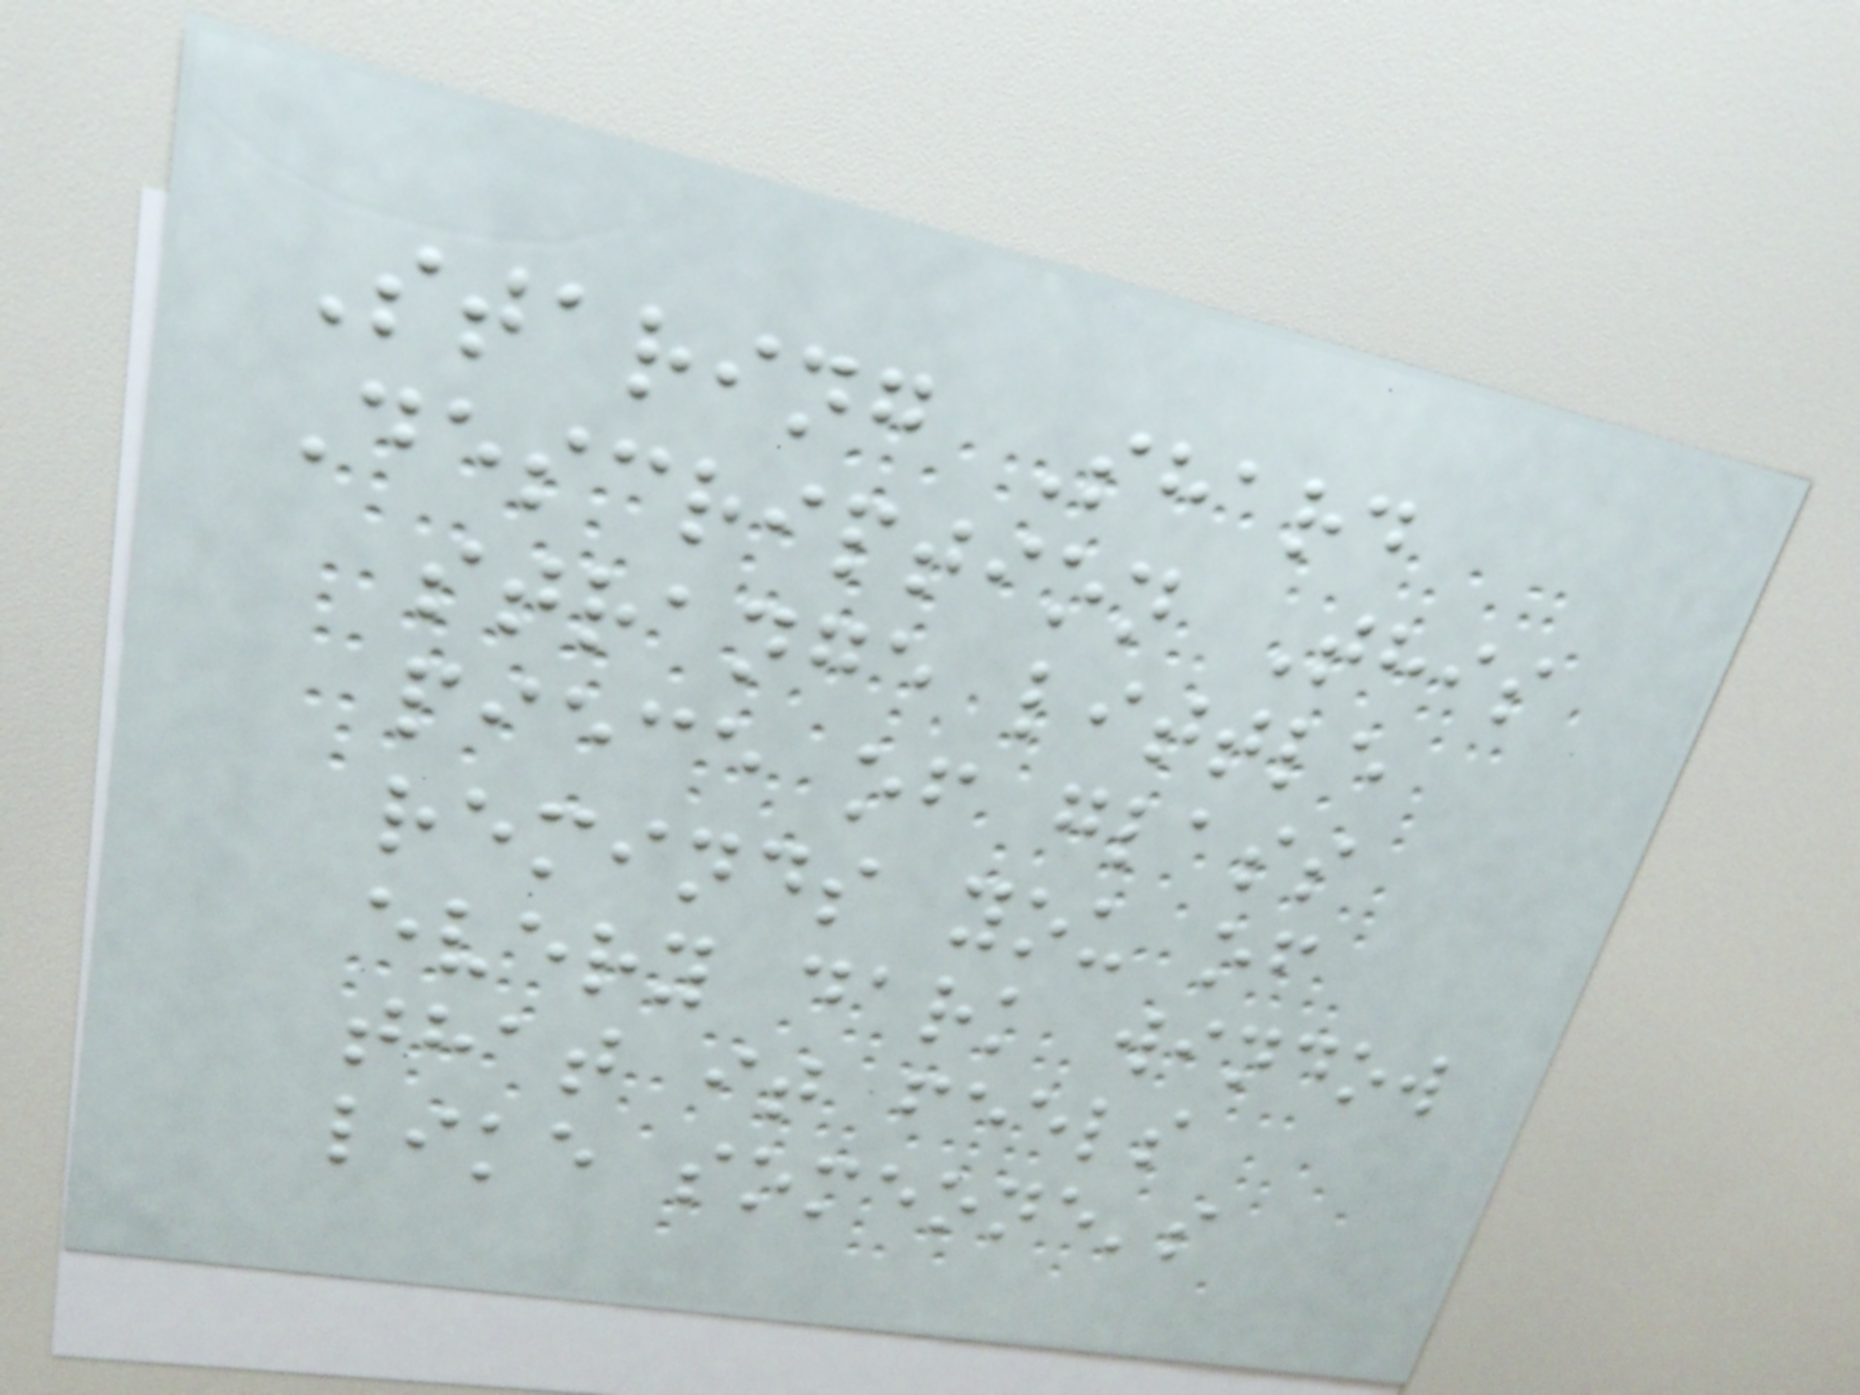Staring Shard
Description This
strange little
piece of glass
reminds you of
every dark window
that it feels
like someone's
